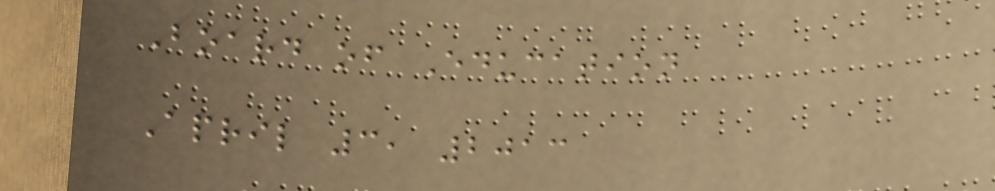Board of Education
April 3, 2013
